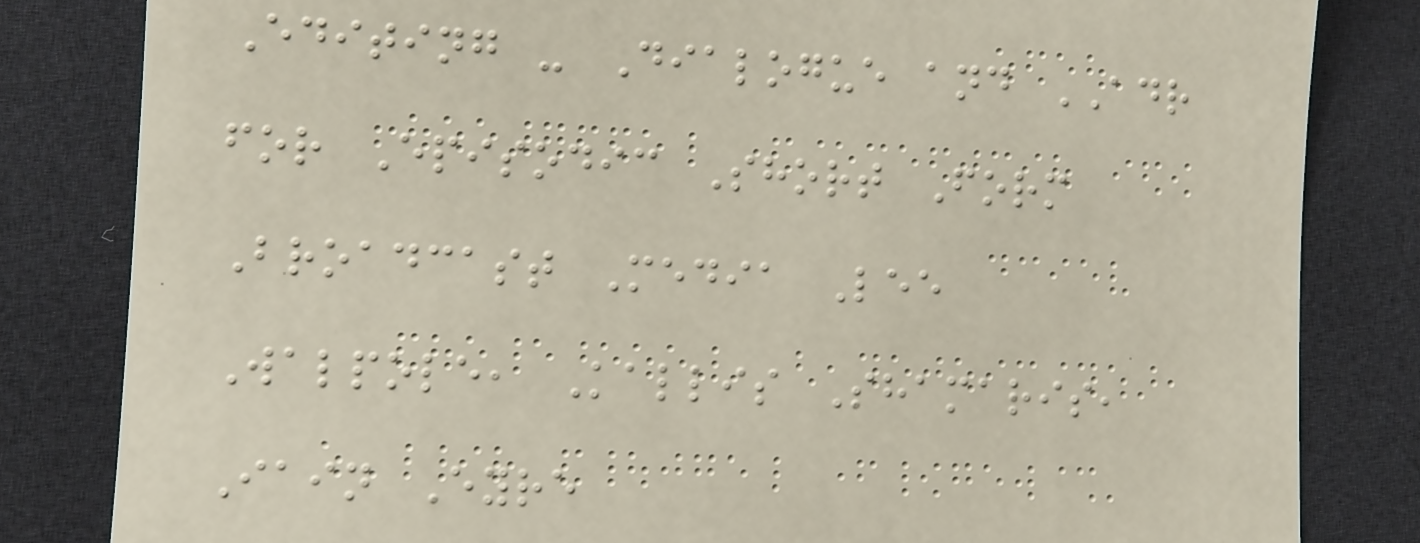Editing - Dialogue and ADR
for Episodic Short Form
Broadcast Media Lee
Walpole, Kallis Shamaris,
Iain Eyre
